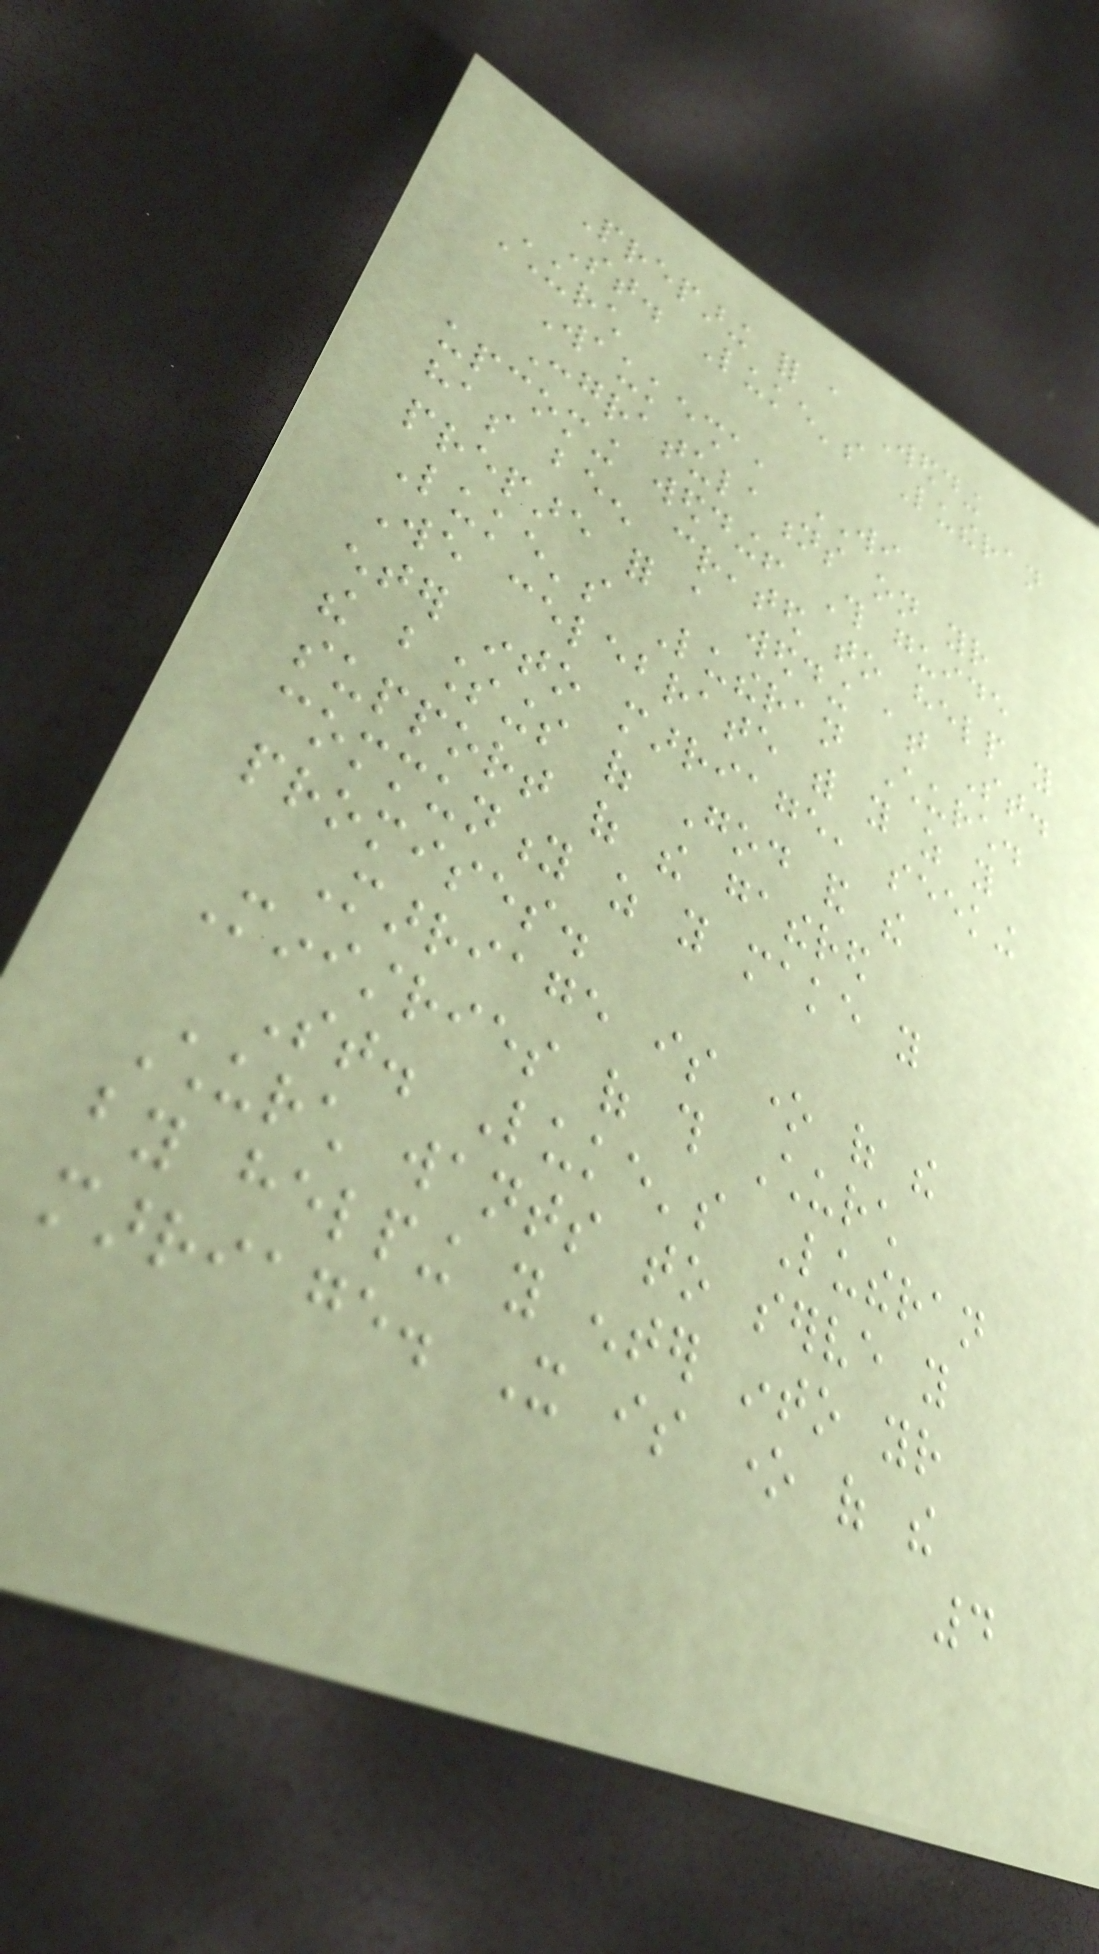Preparing for a Wedding
St. Luke's Lutheran
Church
Waukesha, WI
Congratulations on your
upcoming wedding! This guide
has been created to help you
prepare for a wedding at St.
Luke's Lutheran Church.
We celebrate with you as you
enter into marriage, seeking
the blessings of God and the
support of the gathered
community as you make you
promises.
Marriage is one of the
Ministries of this Church
St. Luke's Lutheran
Church wants to serve you
by helping you enter into your
marriage. It is one of the
4
